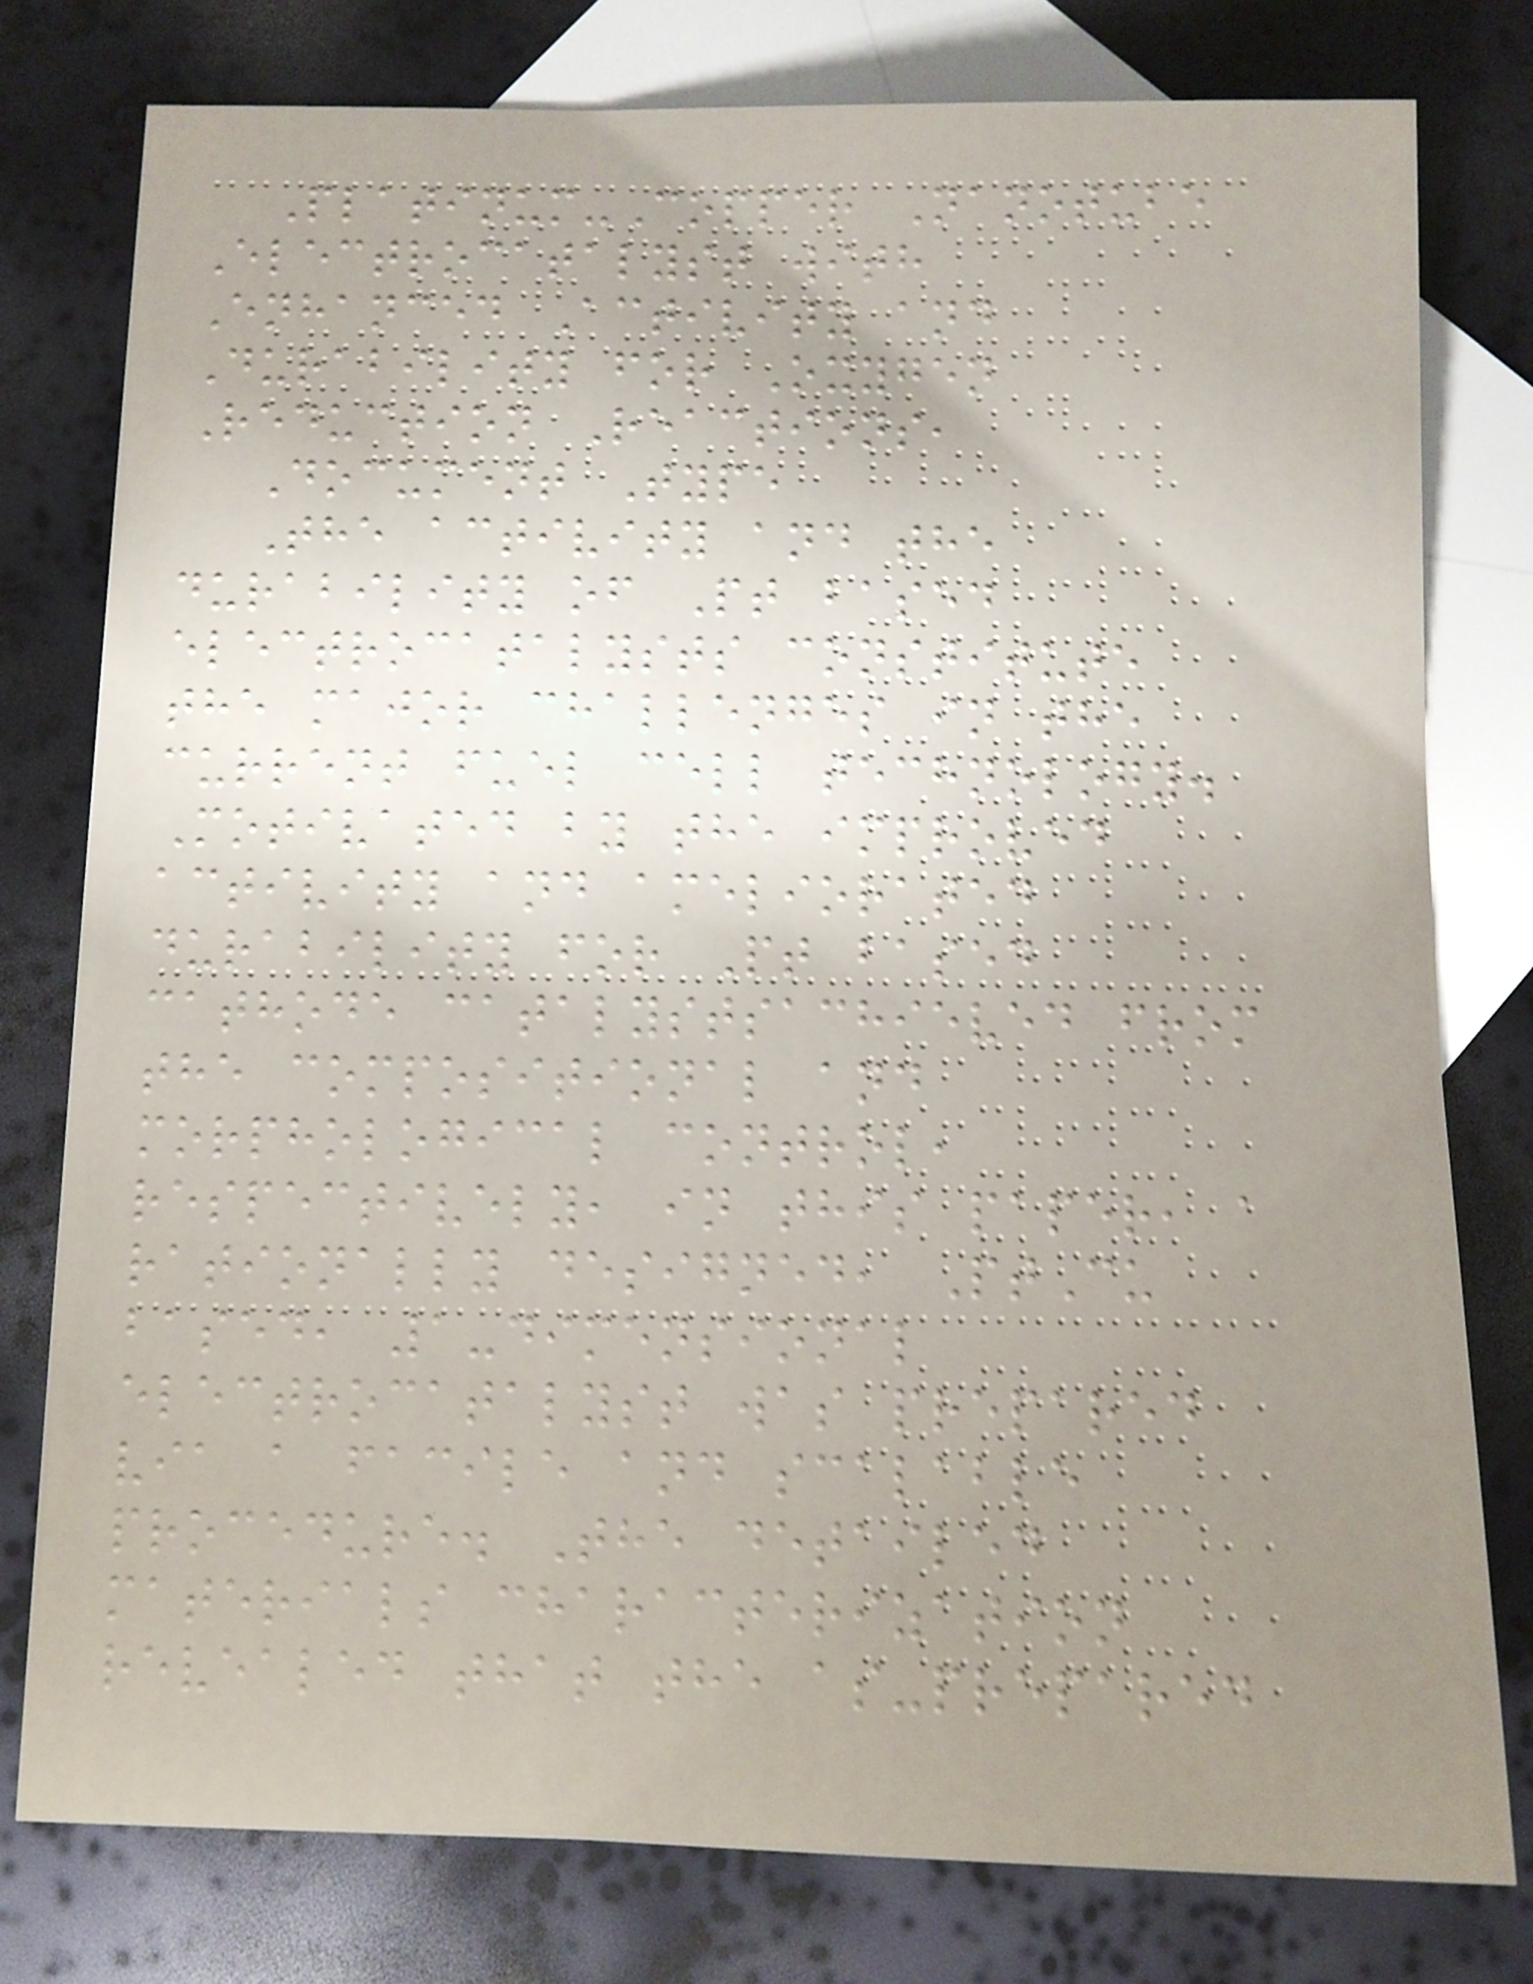Platinum-Copper Nanotube
Electrocatalyst with
Enhanced Activity and
Durability for Oxygen
Reduction Reactions,
Document Type
The activity and the
durability of Pt based
electrocatalysts constitute
the major challenges in the
current fuel cell technology.
Motivated by the improved
activity and ameliorated
durability for Pt based
cathode catalystsachieved from
the compositional and
morphological control,
respectively, in this paper, a
rationally designed, PtCu
based, 1-dimensional
electrocatalyst was prepared
via a facile and scalable
procedure. The detailed
materials characterization
revealed that the as-prepared
